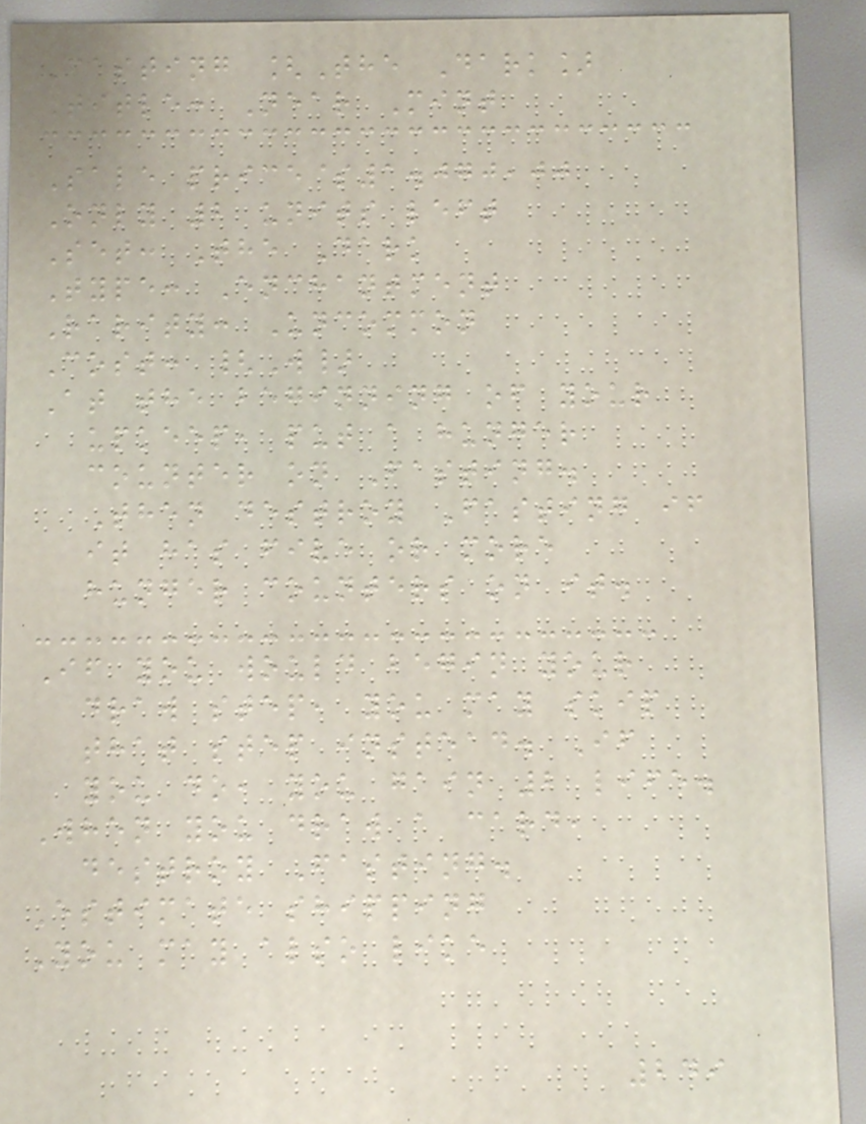Fasting [The Dark]
Title: Near Mint
Sale price$1.070,00
Only 2 units left
Set: The Dark
Type: Enchantment
Rarity: Uncommon
Cost: {W}
At the beginning of your
upkeep, put a hunger
counter on Fasting.
Then destroy Fasting if
it has five or more
hunger counters on it.
If you would begin your
draw step, you may skip
that step instead. If
you do, you gain 2 life.
When you draw a card,
destroy Fasting.
Estimate shipping
You may also like
249
